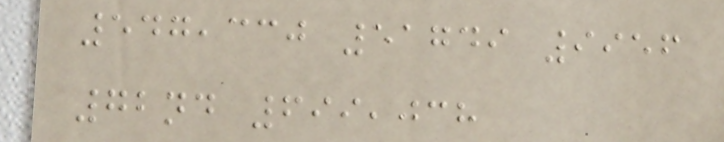547,330 51749 9956
72nd 699,038
